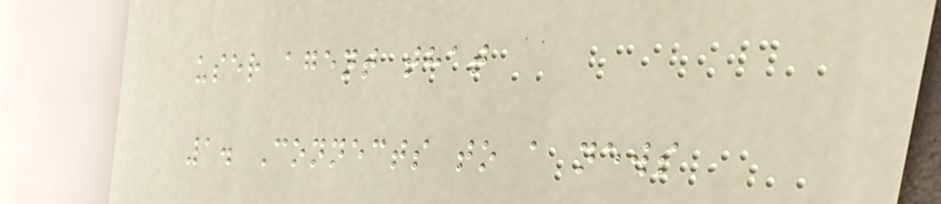user agent that
1. Connects to a news
